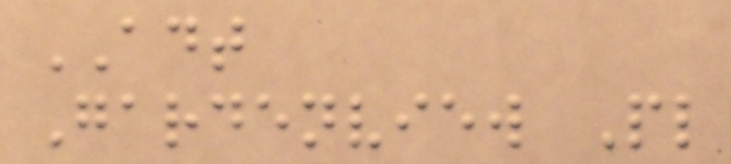ADT
Gardenview Pl
